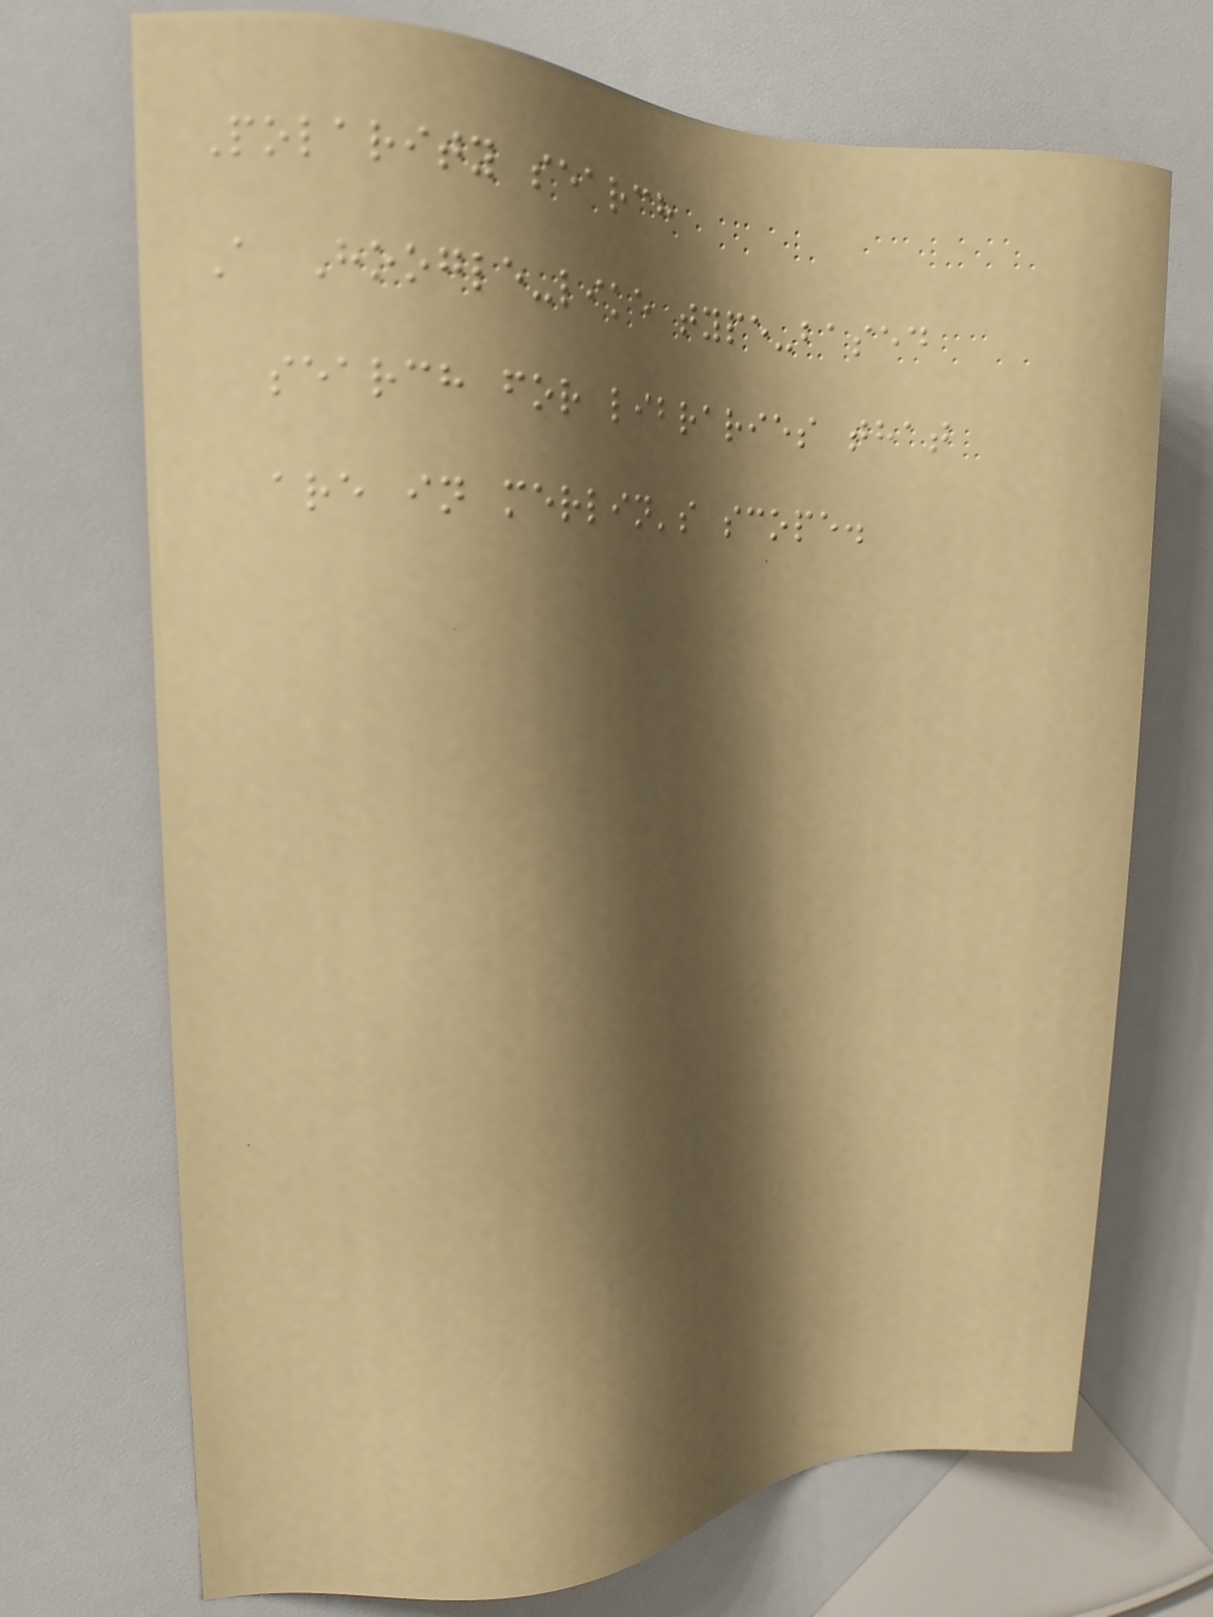Polarity search
A Hoogle-like type-based
search for libraries that
are in merlin's scope.
